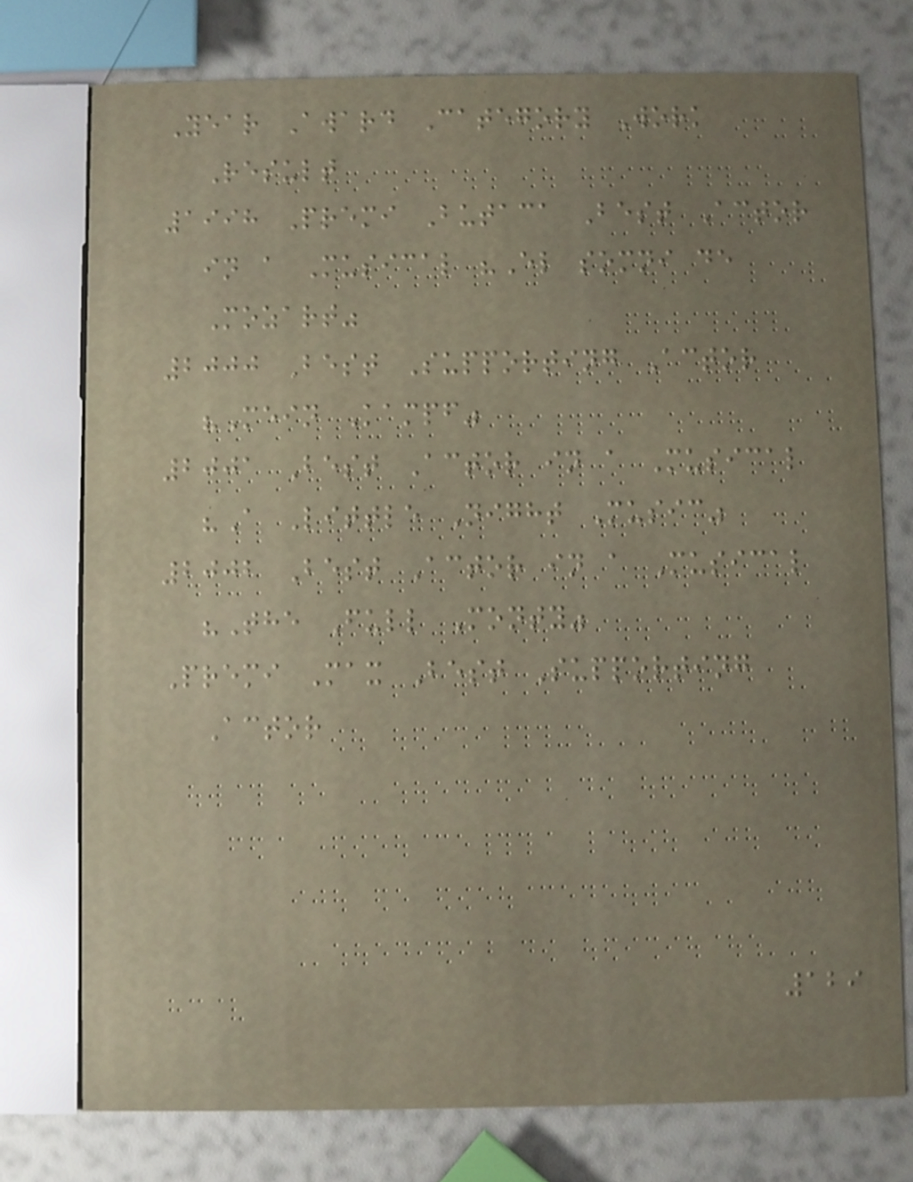Year Award Category Work
Result
1998 Premi Butaca Best Actor
in a Musical "El somni de
Mozart"
2000 Best Supporting Actor
"Mein Kampf"
2001 Best Actor in a Musical
"A Little Night Music"
2002 Best Actor in a Musical
"The Full Monty"
Premi Max Best Supporting
Actor
129
